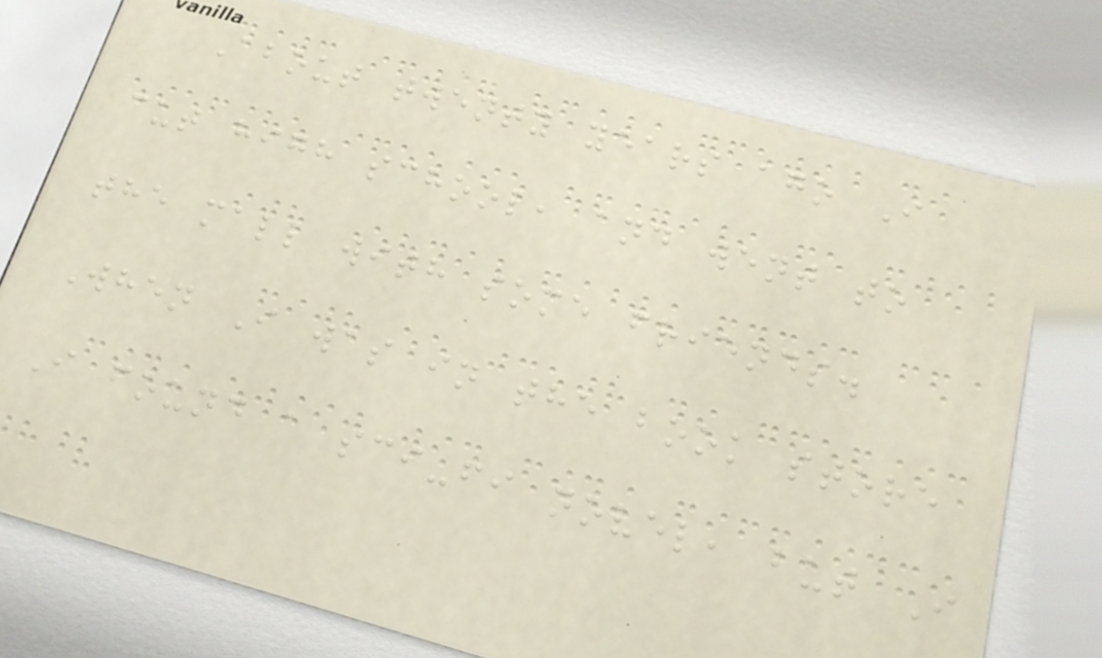About twenty years ago I
cut high school, and went to
the mall with some friends.
When I was in the book store
I found a sci-fi novel, but I
